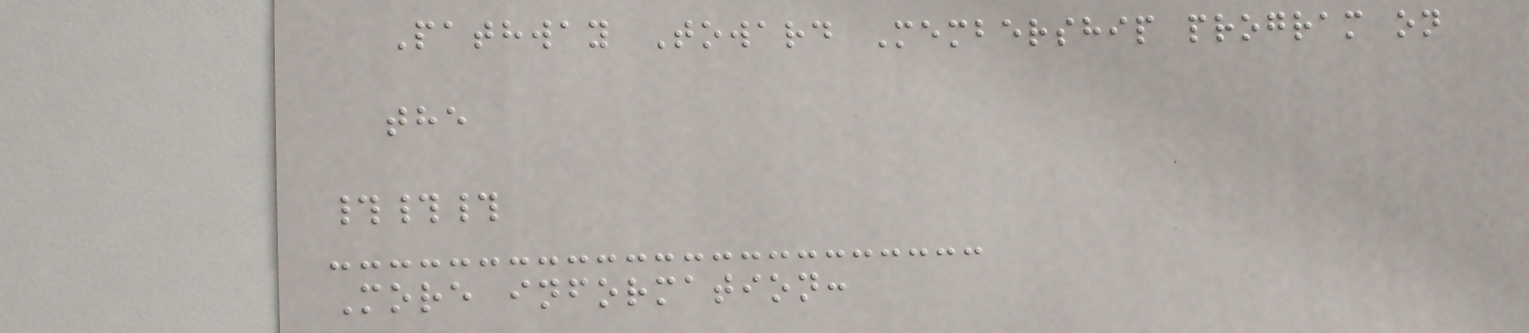Pathway Toward Membership program on
the
###
More information:
